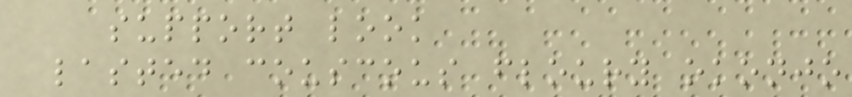support look
lasted couscous floury okonjo
